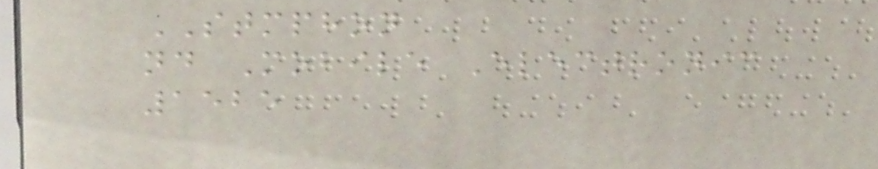STMPHON
nd Mobile Electronic
1525
